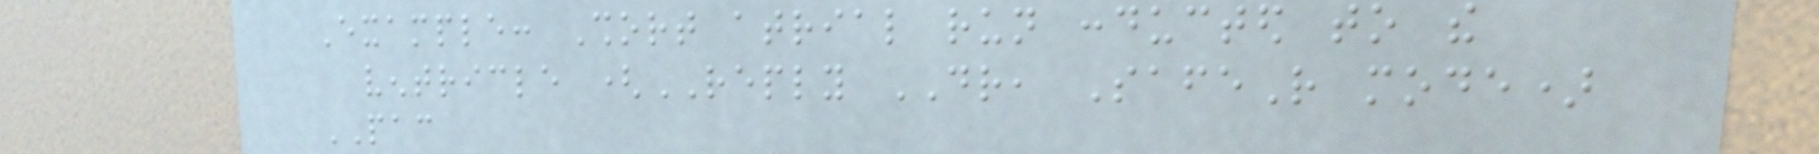Example: Short atrial run conducted to the
ventricle (REPLY DR, SafeR mode)
PAC
